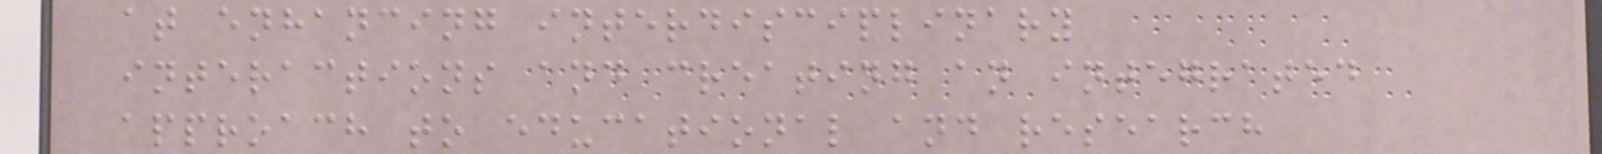at enhancing interdisciplinary
interactions and creating an integrated
approach to educational and research
